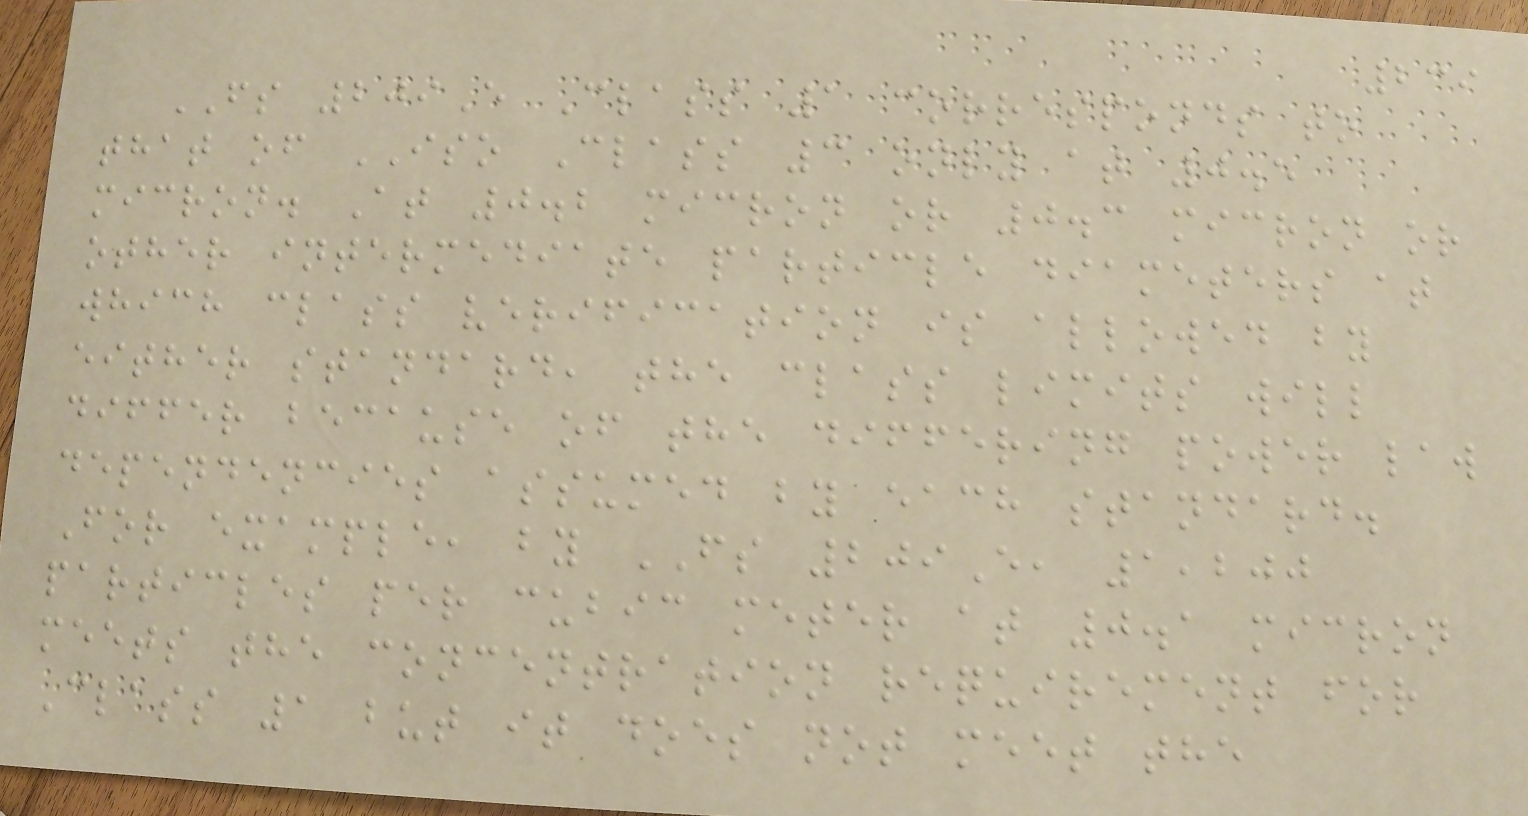239
FS 209E Class 1 corresponds to
that of ISO Class 3 only at 0.5
micron. At 0.2 micron or 0.3 micron or
other intermediate particle diameters at
which class verification is allowed by
either standard, the class limits will
differ because of the differing power law
dependencies assumed by each standard.
For example, by FS 209E, 1,200
particles per cubic meter at 0.1 micron
meets the concentration requirement for
Class 1 but it does not meet the
